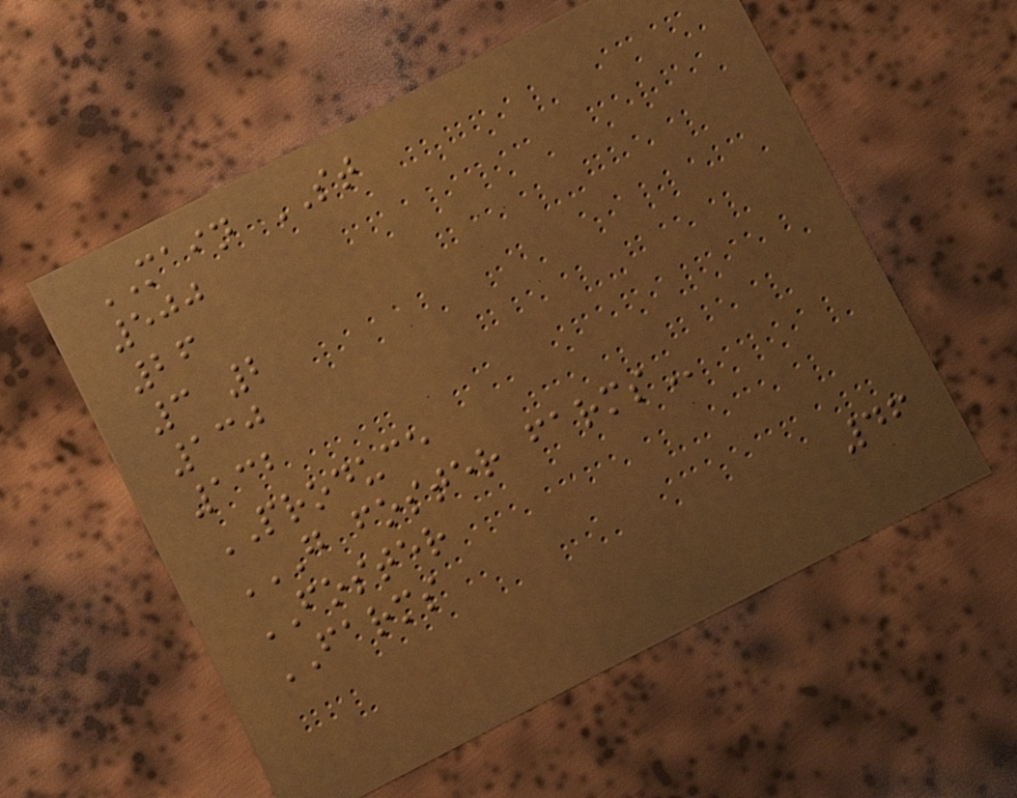MAIN ST
500
26
3 2
130
132
PRODUCE
G FOSTER FARMS
FOSTER
FARMS
46
